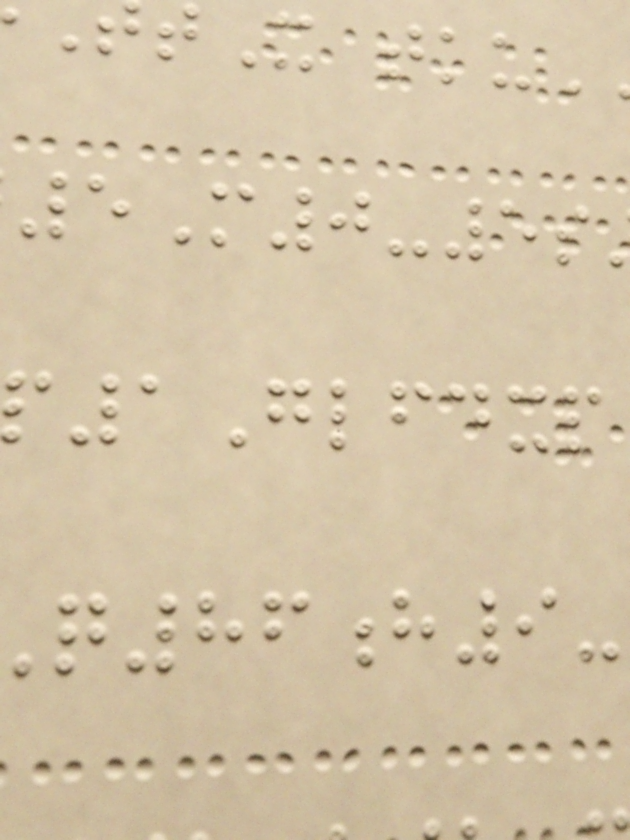1Glfdxp
q86h9-
